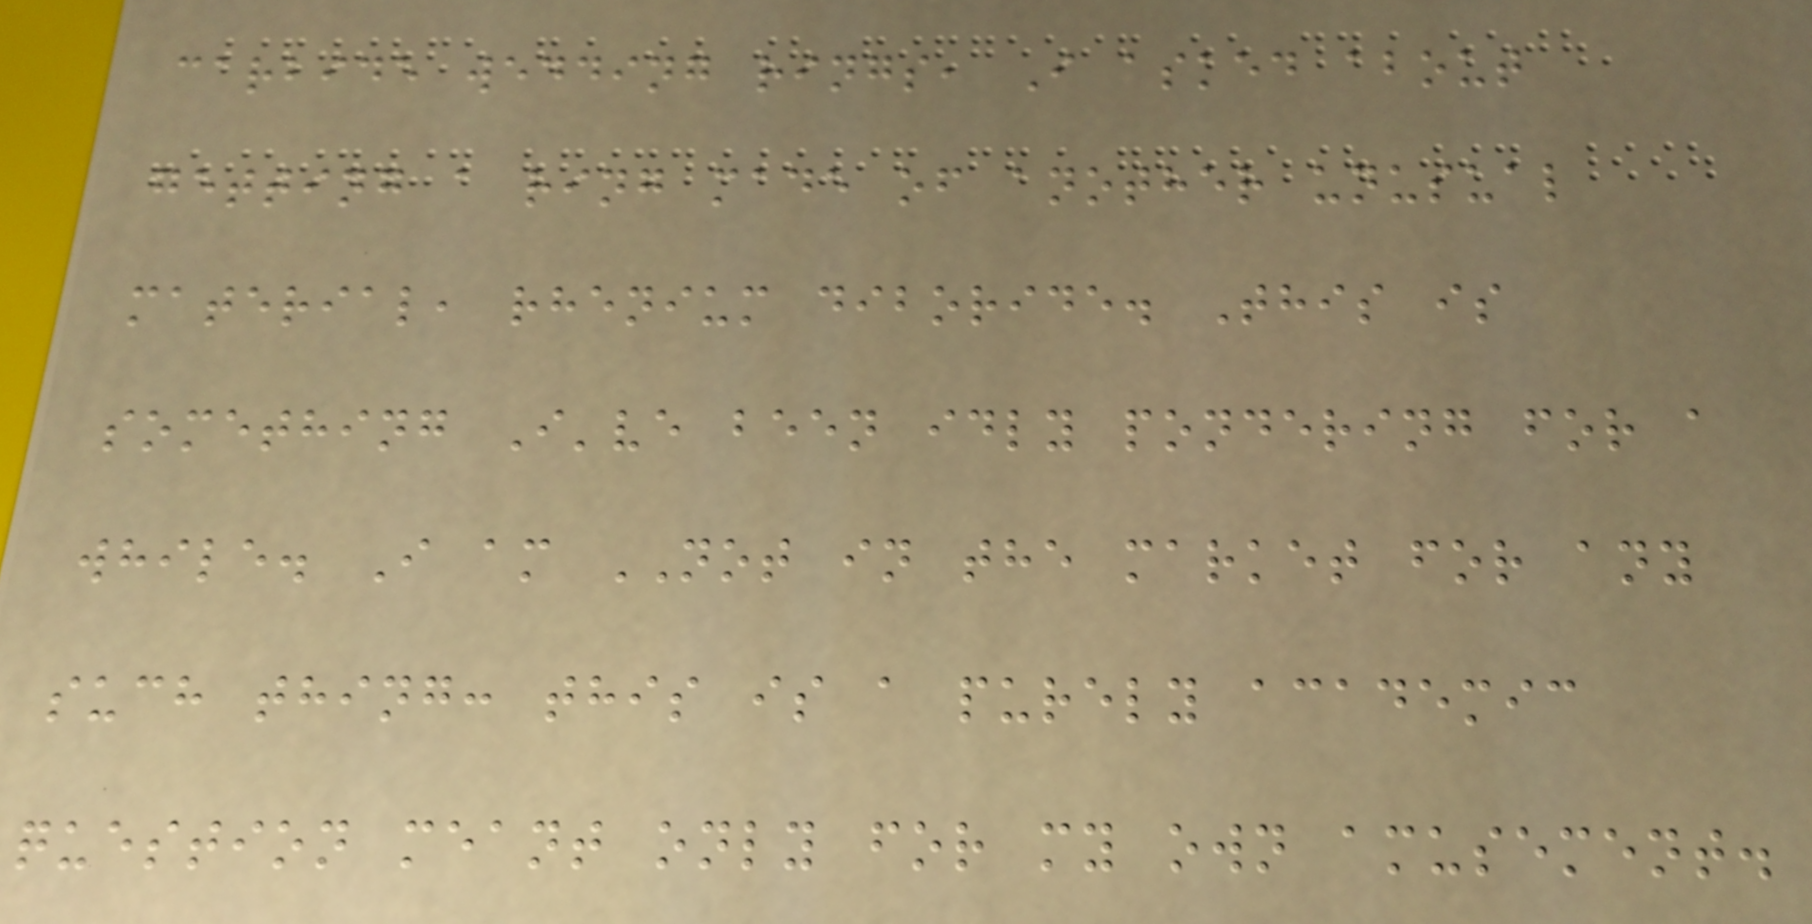carbide wedding rings, I asked about
getting a ring made of another unusual
material, rhenium diboride. This is
something I've been idly pondering for a
while. I am NOT in the market for any
such thing: this is a purely academic
question meant only for my own amusement.
